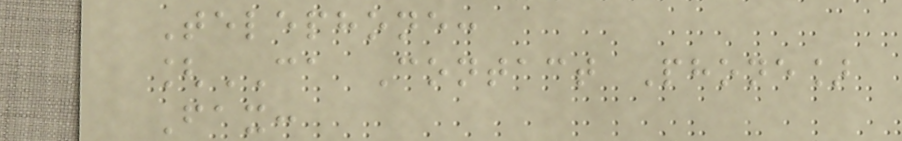Telephone:
[CA Contact Phone]
Fax:
